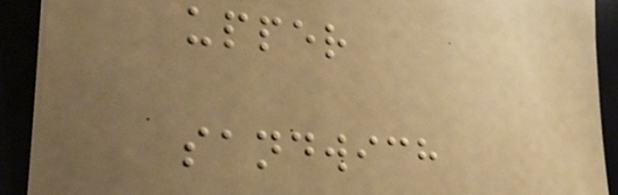upper
sandwich
